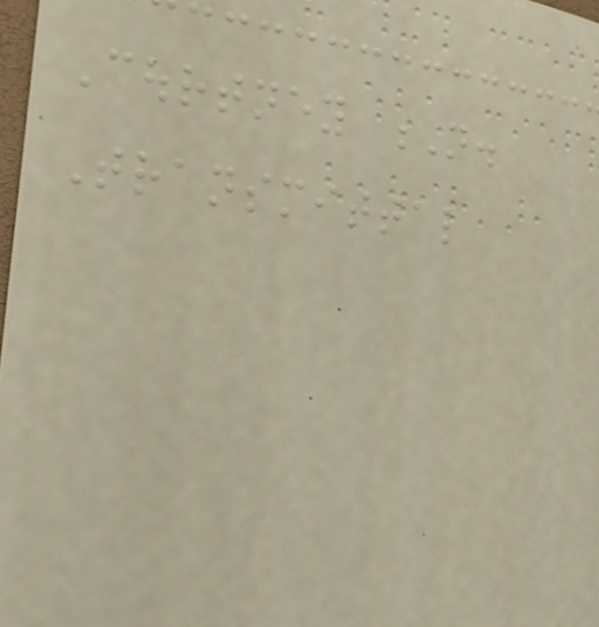Courtney N.
Transmittal
